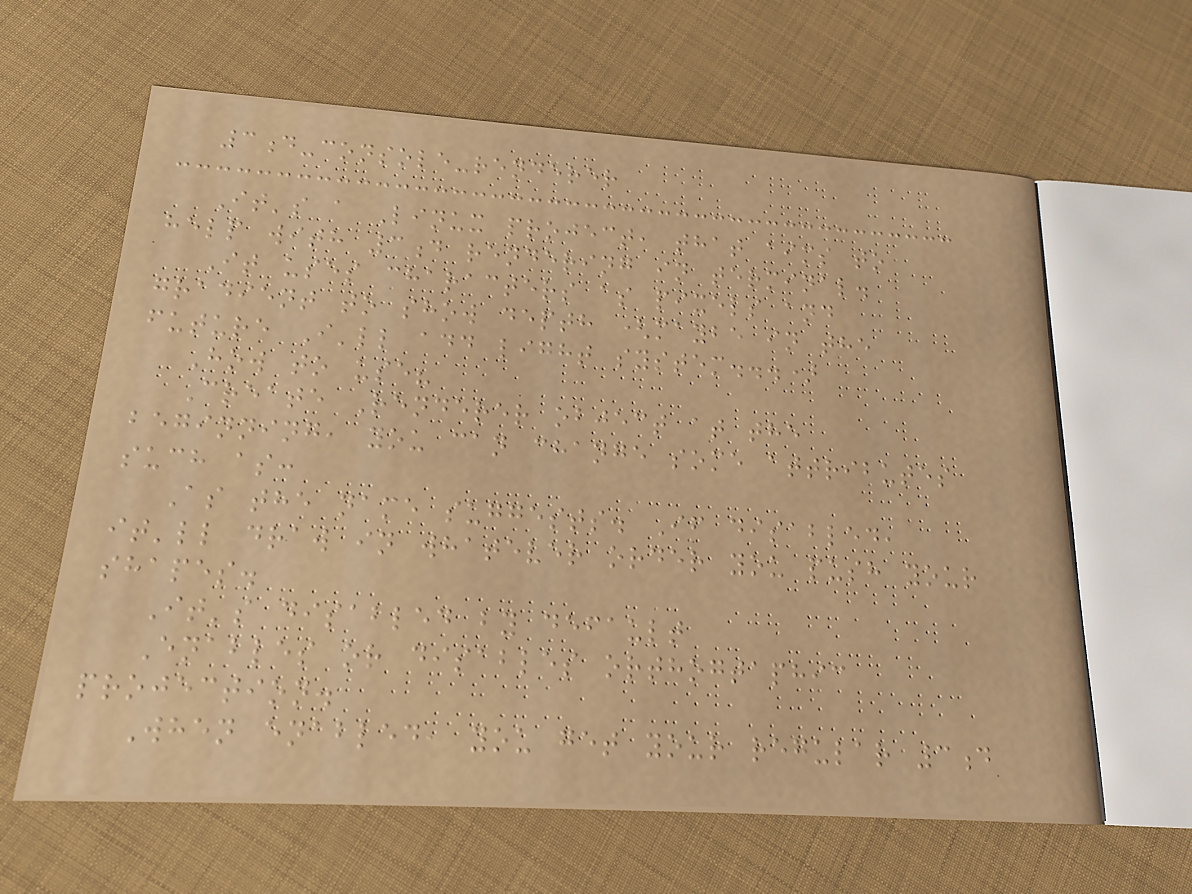3d-console-renderer
It's a Linux project, that aims to
help with 3d rendering in terminal.
It uses characters as pixels and
gradient to show depth (maybe in the
future I'll add light system...)
How to use?
Create Renderer object at the
beginning, you can change some attributes
such as:
As the name suggests. If disabled,
it'll draw in whatever order you push your
shapes.
It's disabled by default
Enables or disables orthogtaphic
projection.
When enabled, you get your regular 3d
